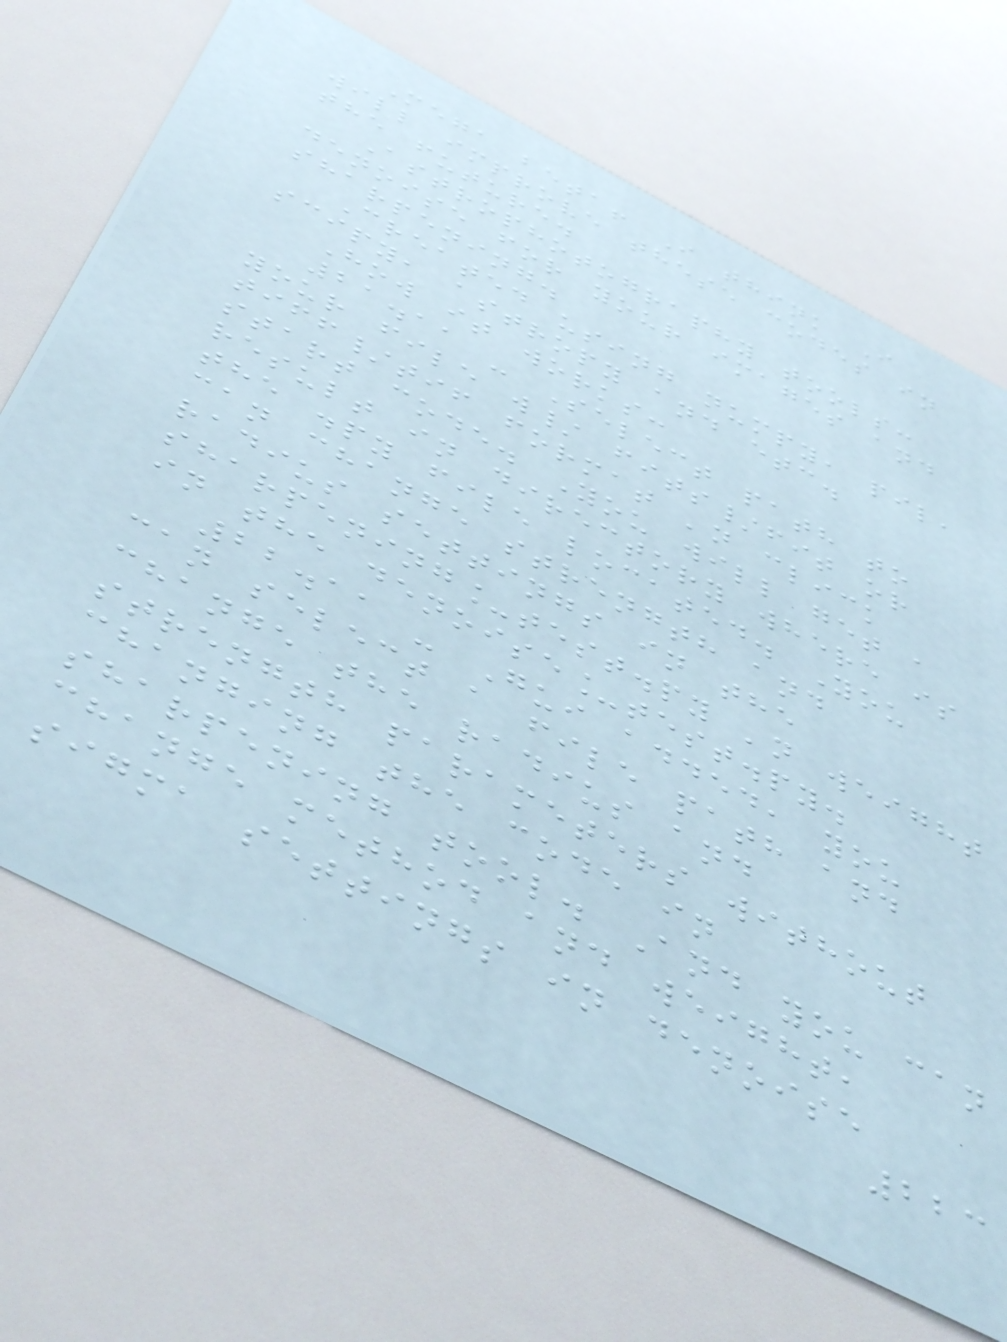Mega beta! I think I
will improve these codes in
the future.
Astrophotography tools:
denoise for your images and
sharpening.
Created using numpy, pil,
scipy, astropy and etc.
How it works:
21.11 - Select path to
your file w/ fits/fit or
tiff/tif format 'n click
start code. You will get a
result in directory where is
the .py file located. You
can change strength and
radius settings in the
sharpening_test.py 'n weight
in the denoise_test.py.
22.11 - Gui added, you
can select a file path and
change the radius and
strength parameters without
changing the code in
sharpening tool. And you can
change method and weight,
sigma settings in denoise
223
